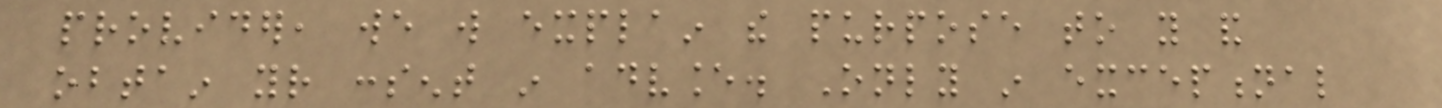provider, we will explain the purpose to you and
obtain your consent in advance. Only in exceptional
